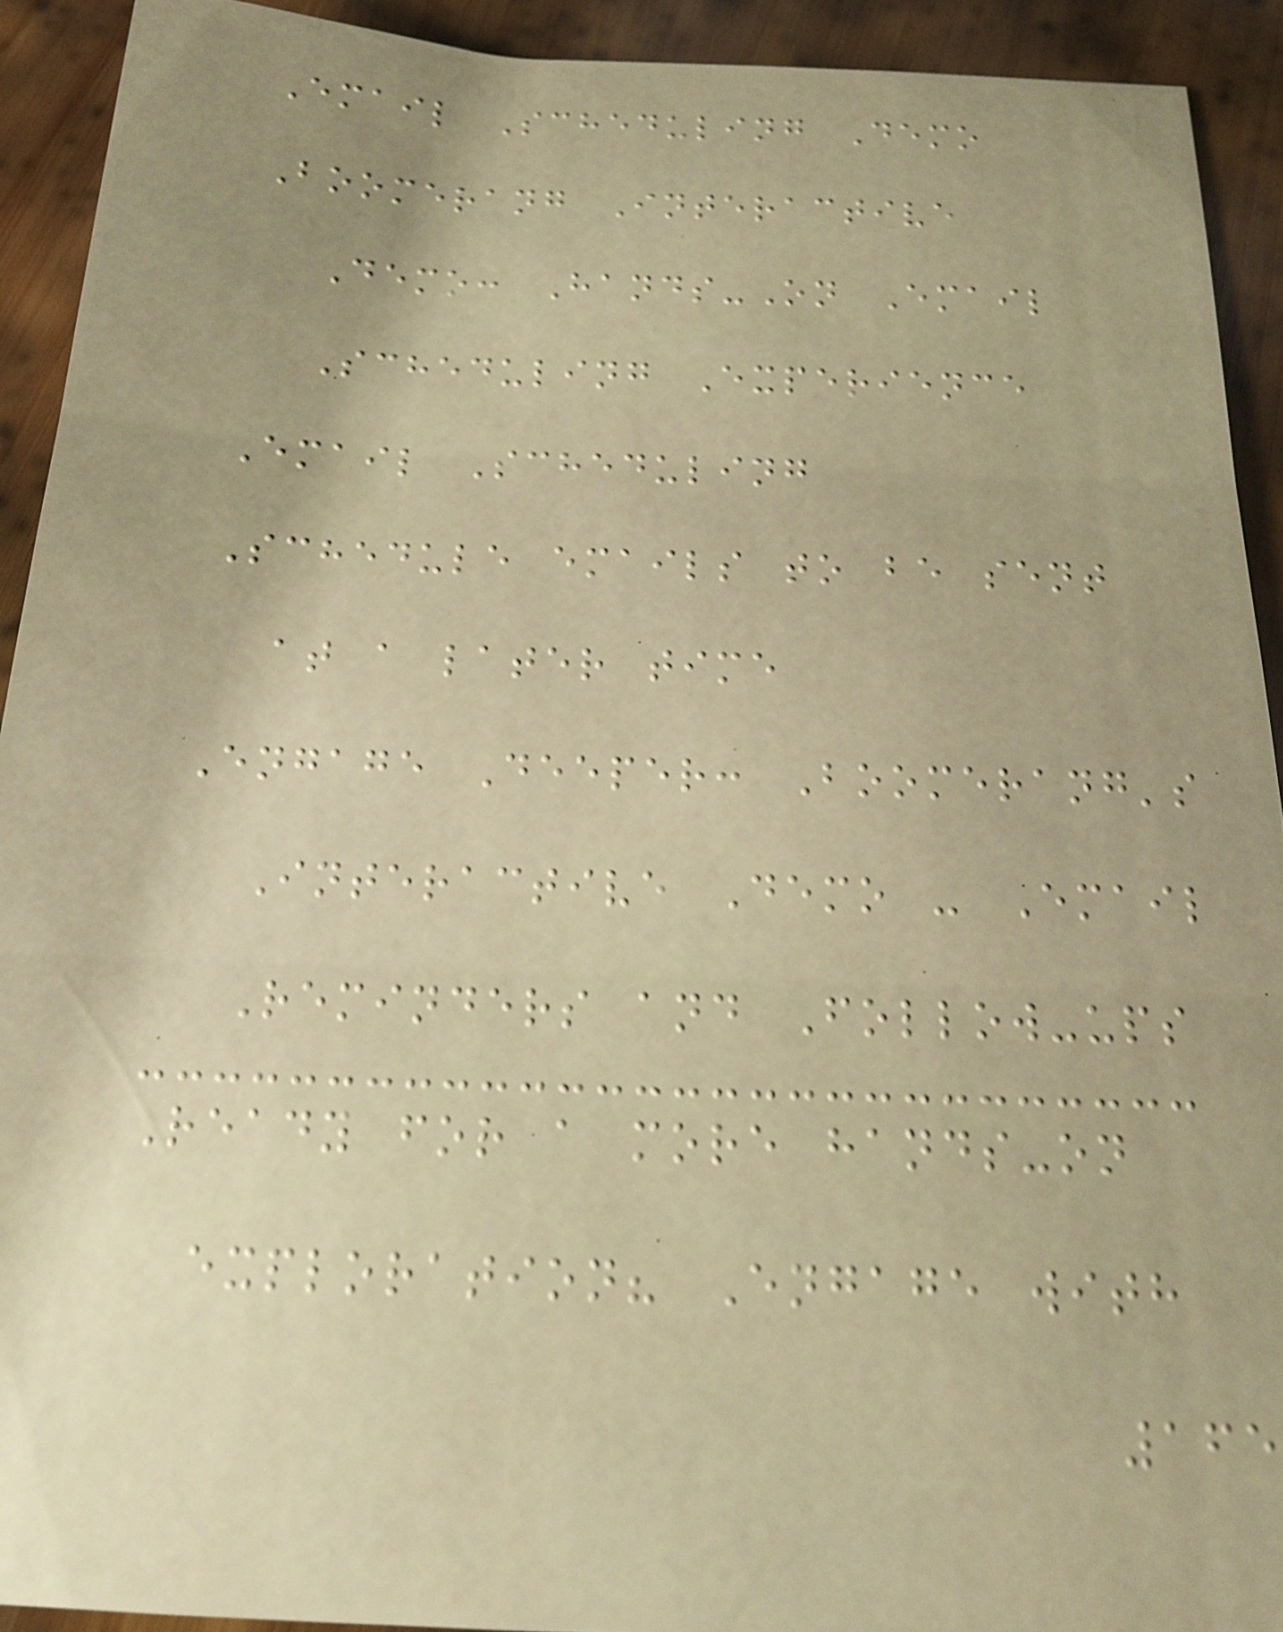Email Scheduling Demo
Boomerang Interactive
Demo: Hands-On Email
Scheduling Experience
Email Scheduling
Schedule emails to be sent
at a later time
Engage Deeper: Boomerang's
Interactive Demo - Email
Reminders and Follow-ups
Ready for a more hands-on
exploration? Engage with
165
